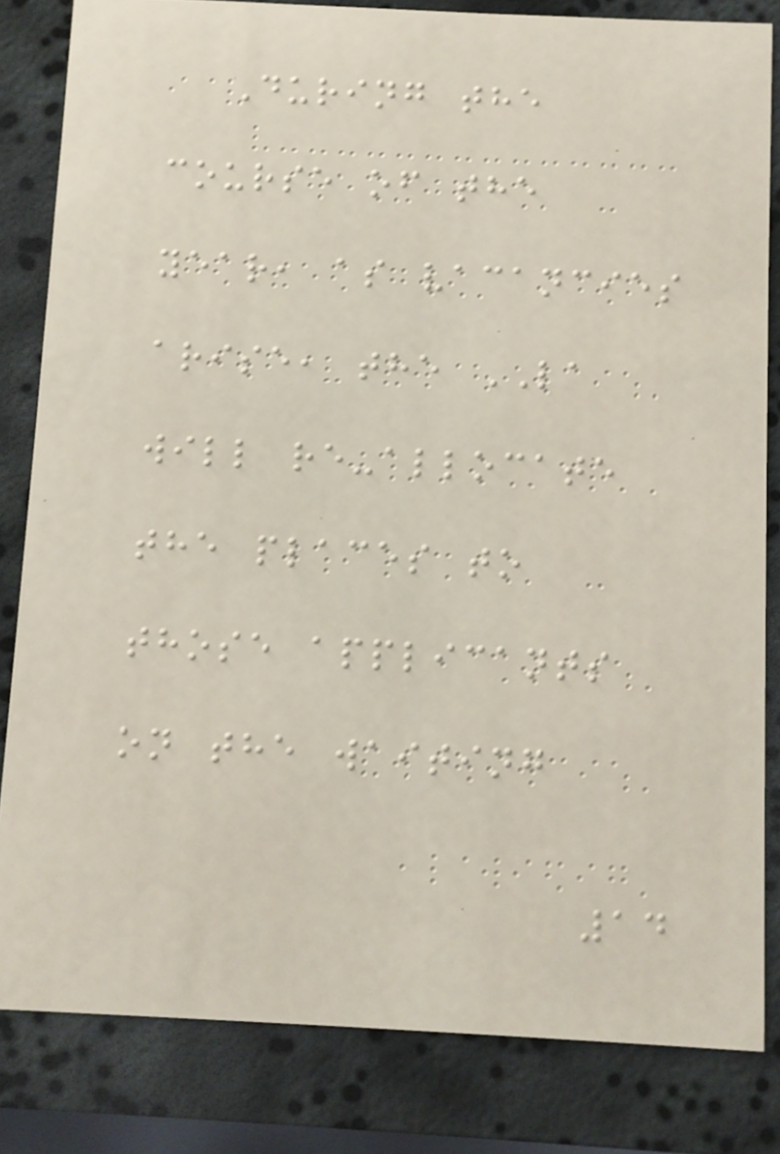During the
course of the
year, as vacancies
arise, the LA
will re-allocate
the places to
those applicants
on the waiting
14
